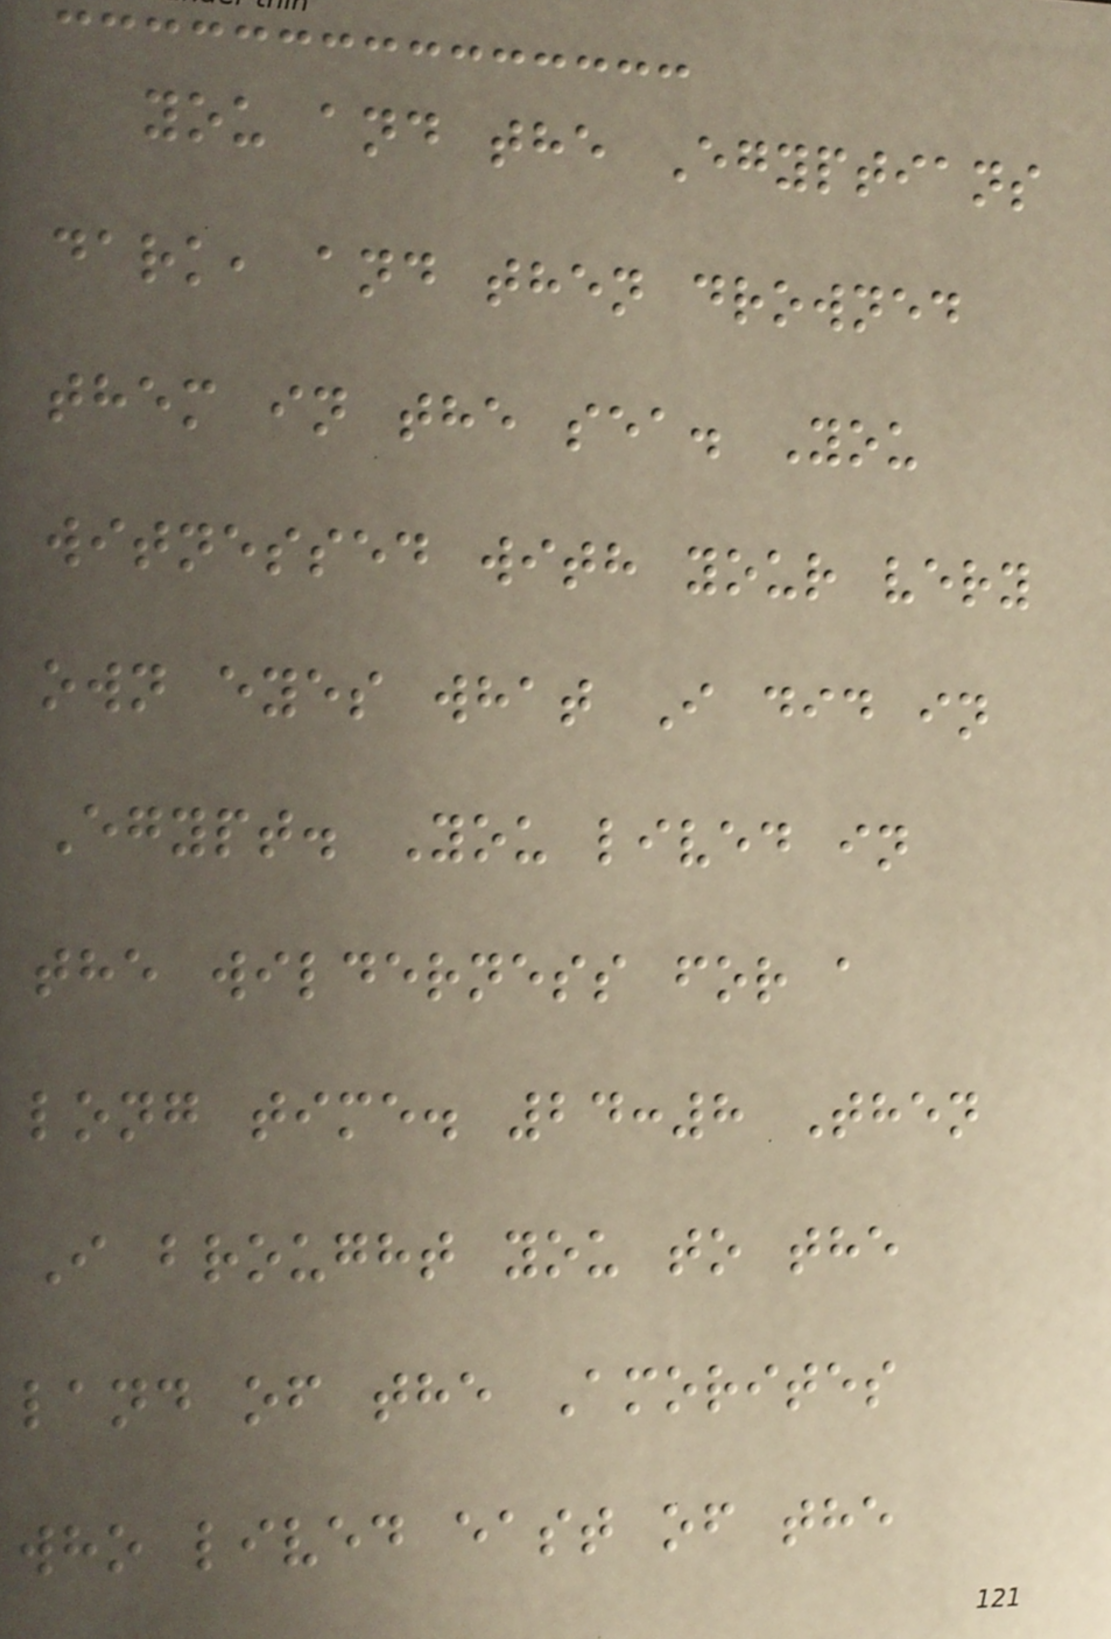you and the Egyptians
dark, and then drowned
them in the sea. You
witnessed with your very
own eyes what I did in
Egypt. You lived in
the wilderness for a
long time. 24:8 Then
I brought you to the
land of the Amorites
who lived east of the
